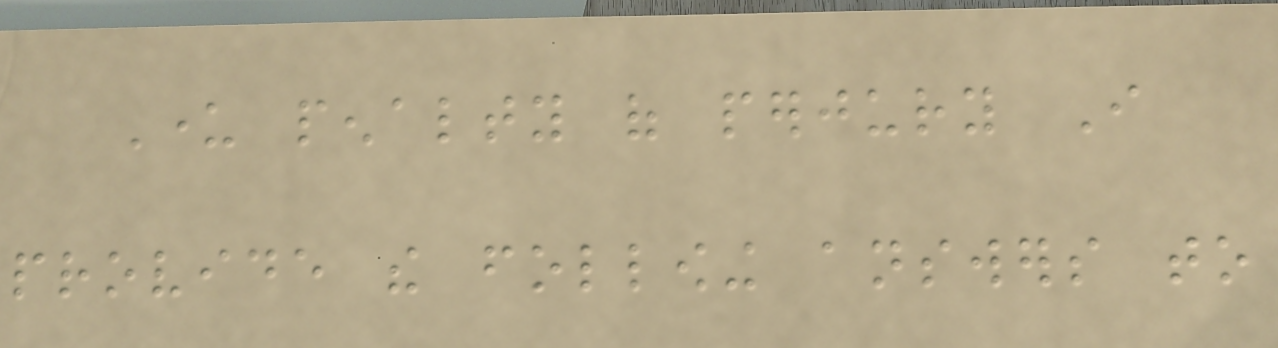Under penalty of perjury I
provide the following answers to
